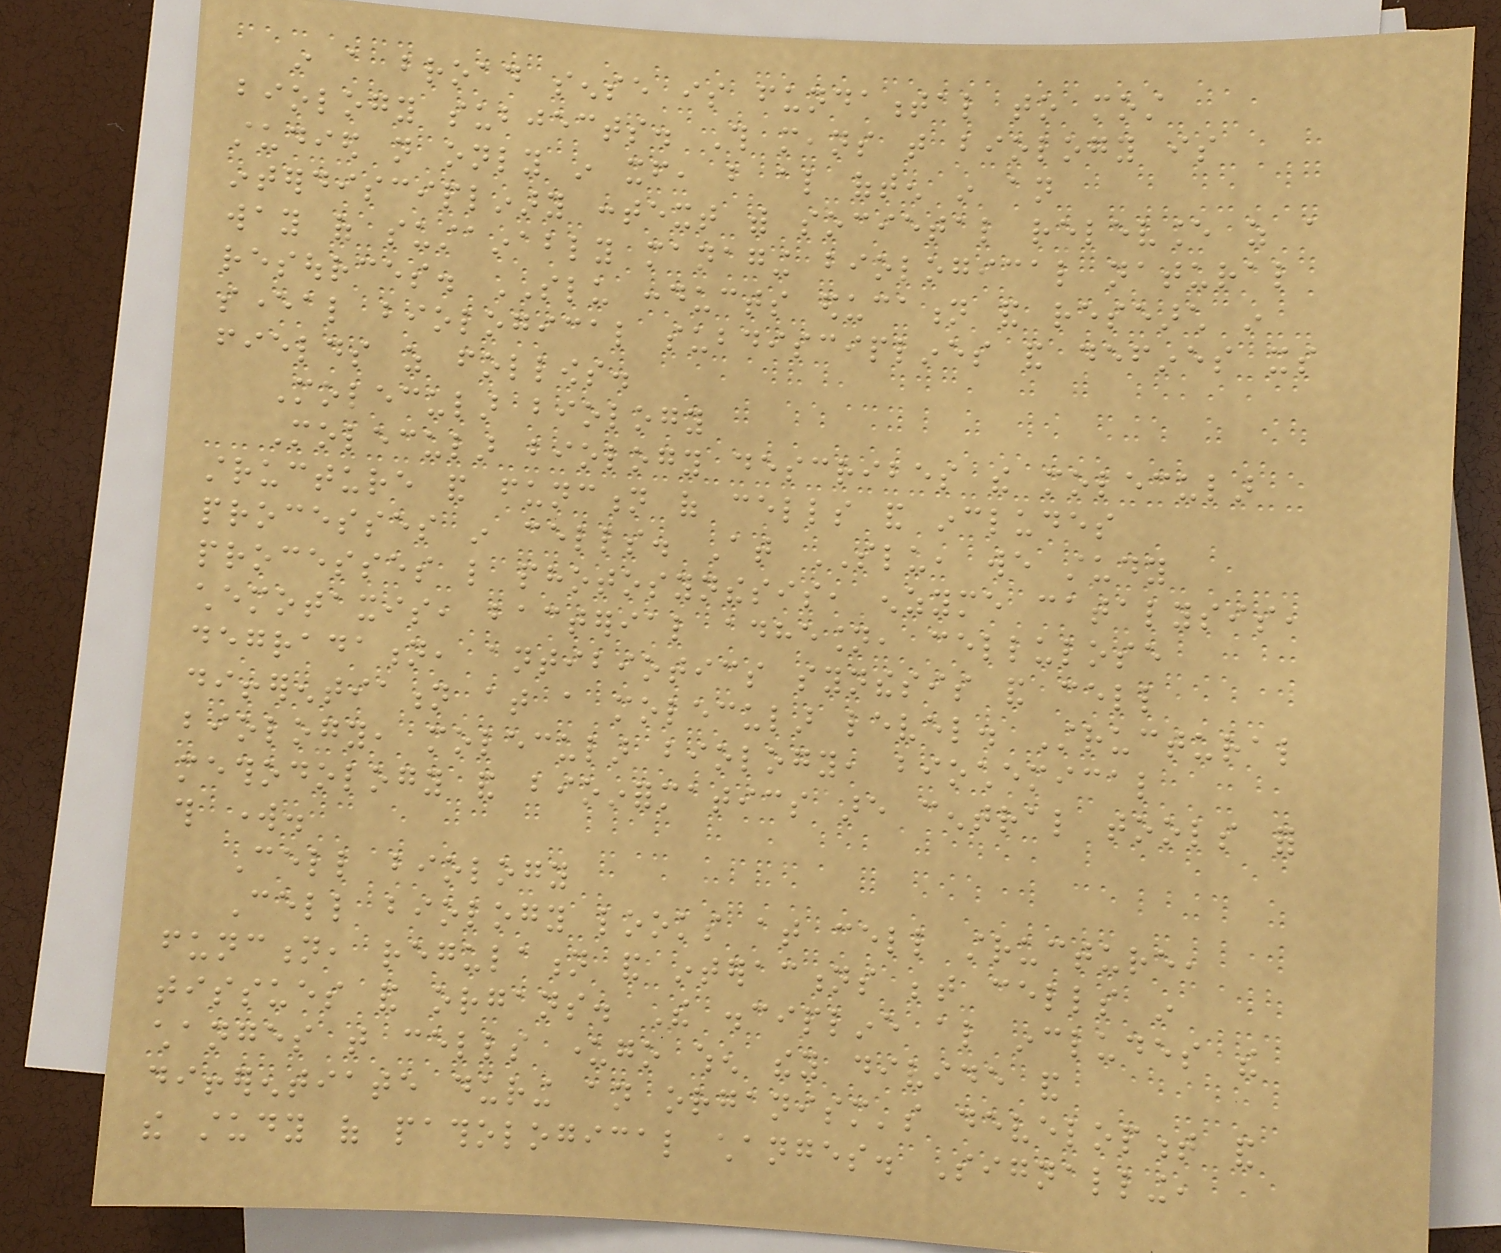in a broad sense is fundamental to most
biology subjects. This means that biology is
studied not only in itself, but also often in an
interdisciplinary context with societal relevance as a
way of sustainably managing biological natural
resources. SLU conducts education and research in
several biological subdisciplines and defines its
fields as follows.
Molecular biology
Molecular biology describes the molecular
structure and function of cells and includes
processes in cells. At SLU, we study
processes like photosynthesis, enzyme catalysis,
chemotaxis, bacterial adhesion, cellulose
degradation, antibiotics synthesis and cell
differentiation at a molecular level. Structural
biology, molecular biology, biochemical
methodology and bioinformatics are central tools for
this work.
Cell biology
Cell biology looks at cell structure,
function, regulation and interactions between cells in
tissues and organs. The discipline also includes the
changes that cells undergo when they divide and
differentiate during an organism's development and
the study of pathological changes. Signalling,
